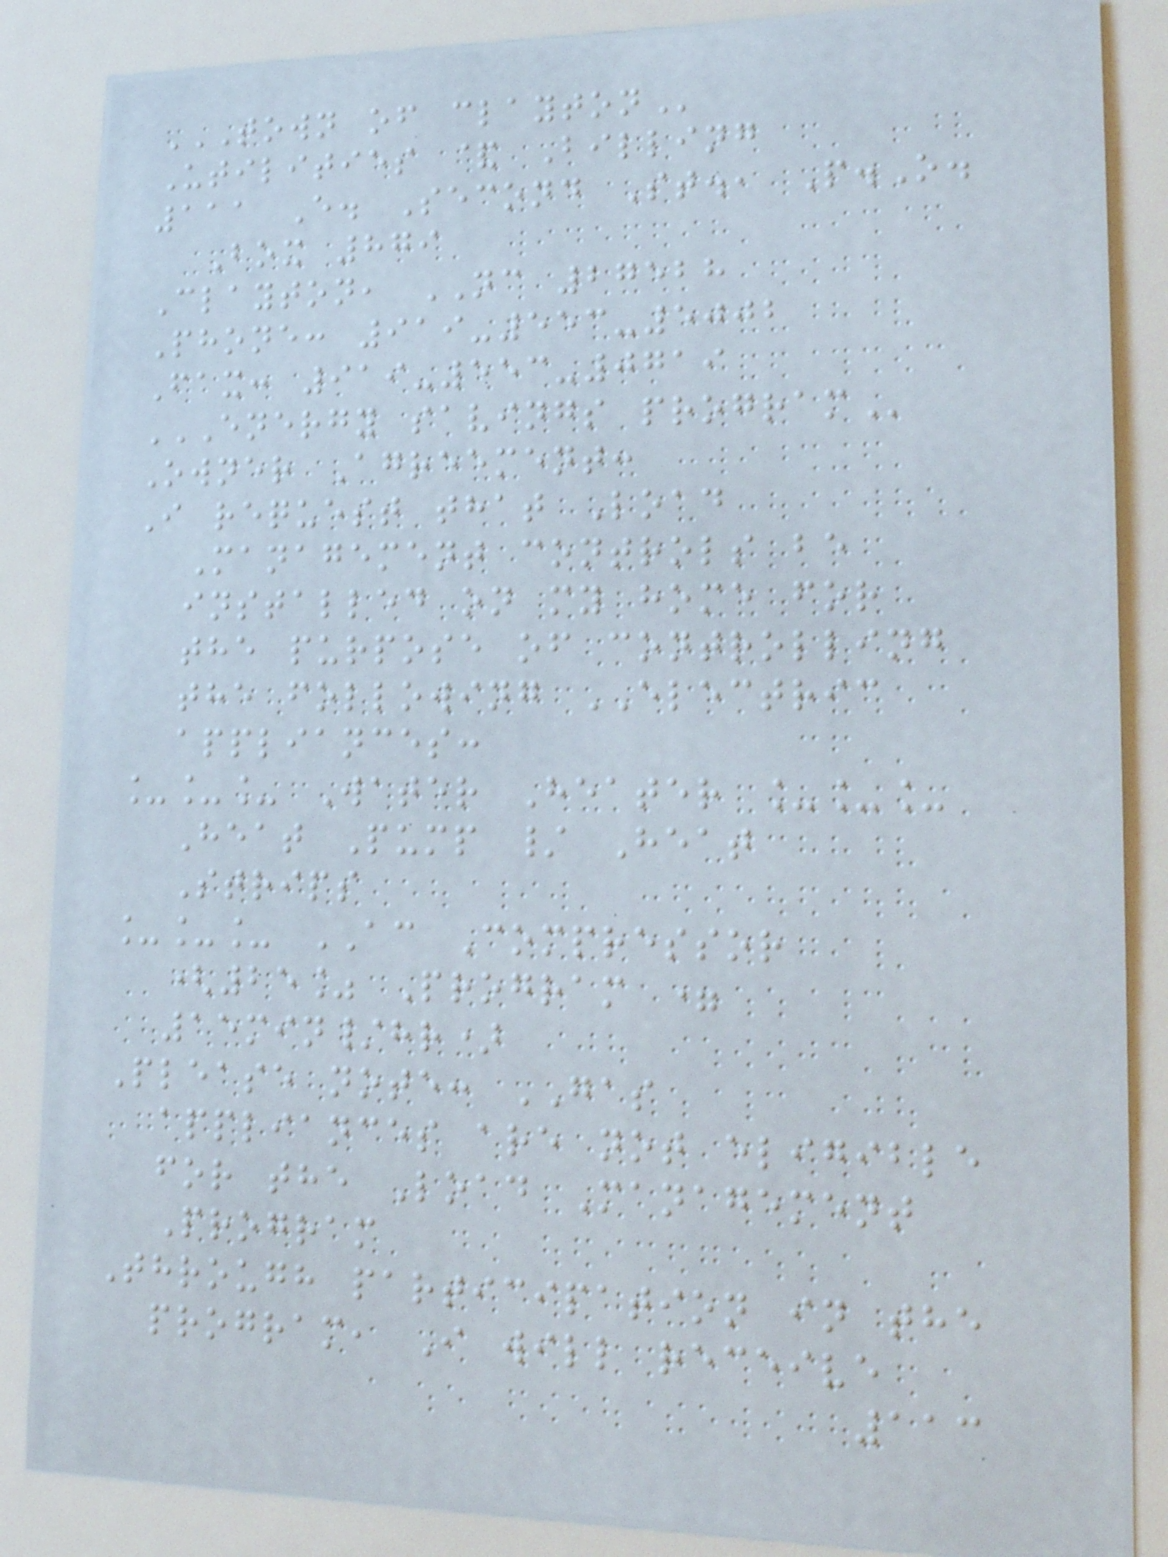TOWN OF CLAYTON
Utilities & Billing
111 E. Second St., P.O.
Box 879
Clayton, NC 27528
Phone: 919-553-5002
Fax: 919-553-0719
ENERGY SAVINGS PROGRAM
Owner Agreement:
I request that Load
Management controls be
installed on my home for
the purpose of controlling
the following ELECTRIC
appliances:
___ Water Heater ___
Heat Pump / Heat
Strips
___ AC Compressor
(25% Program =
15min/hr)
Please note: GAS
appliances are not eligible
for the Load Management
Program
Through participation in the
program, I will receive
113
